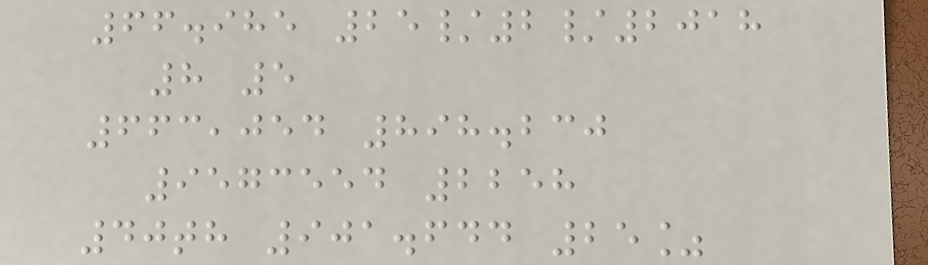66.985 25/2/2018
8 5
663,054 898.230
9573554 2258
40th 901.644 25%
